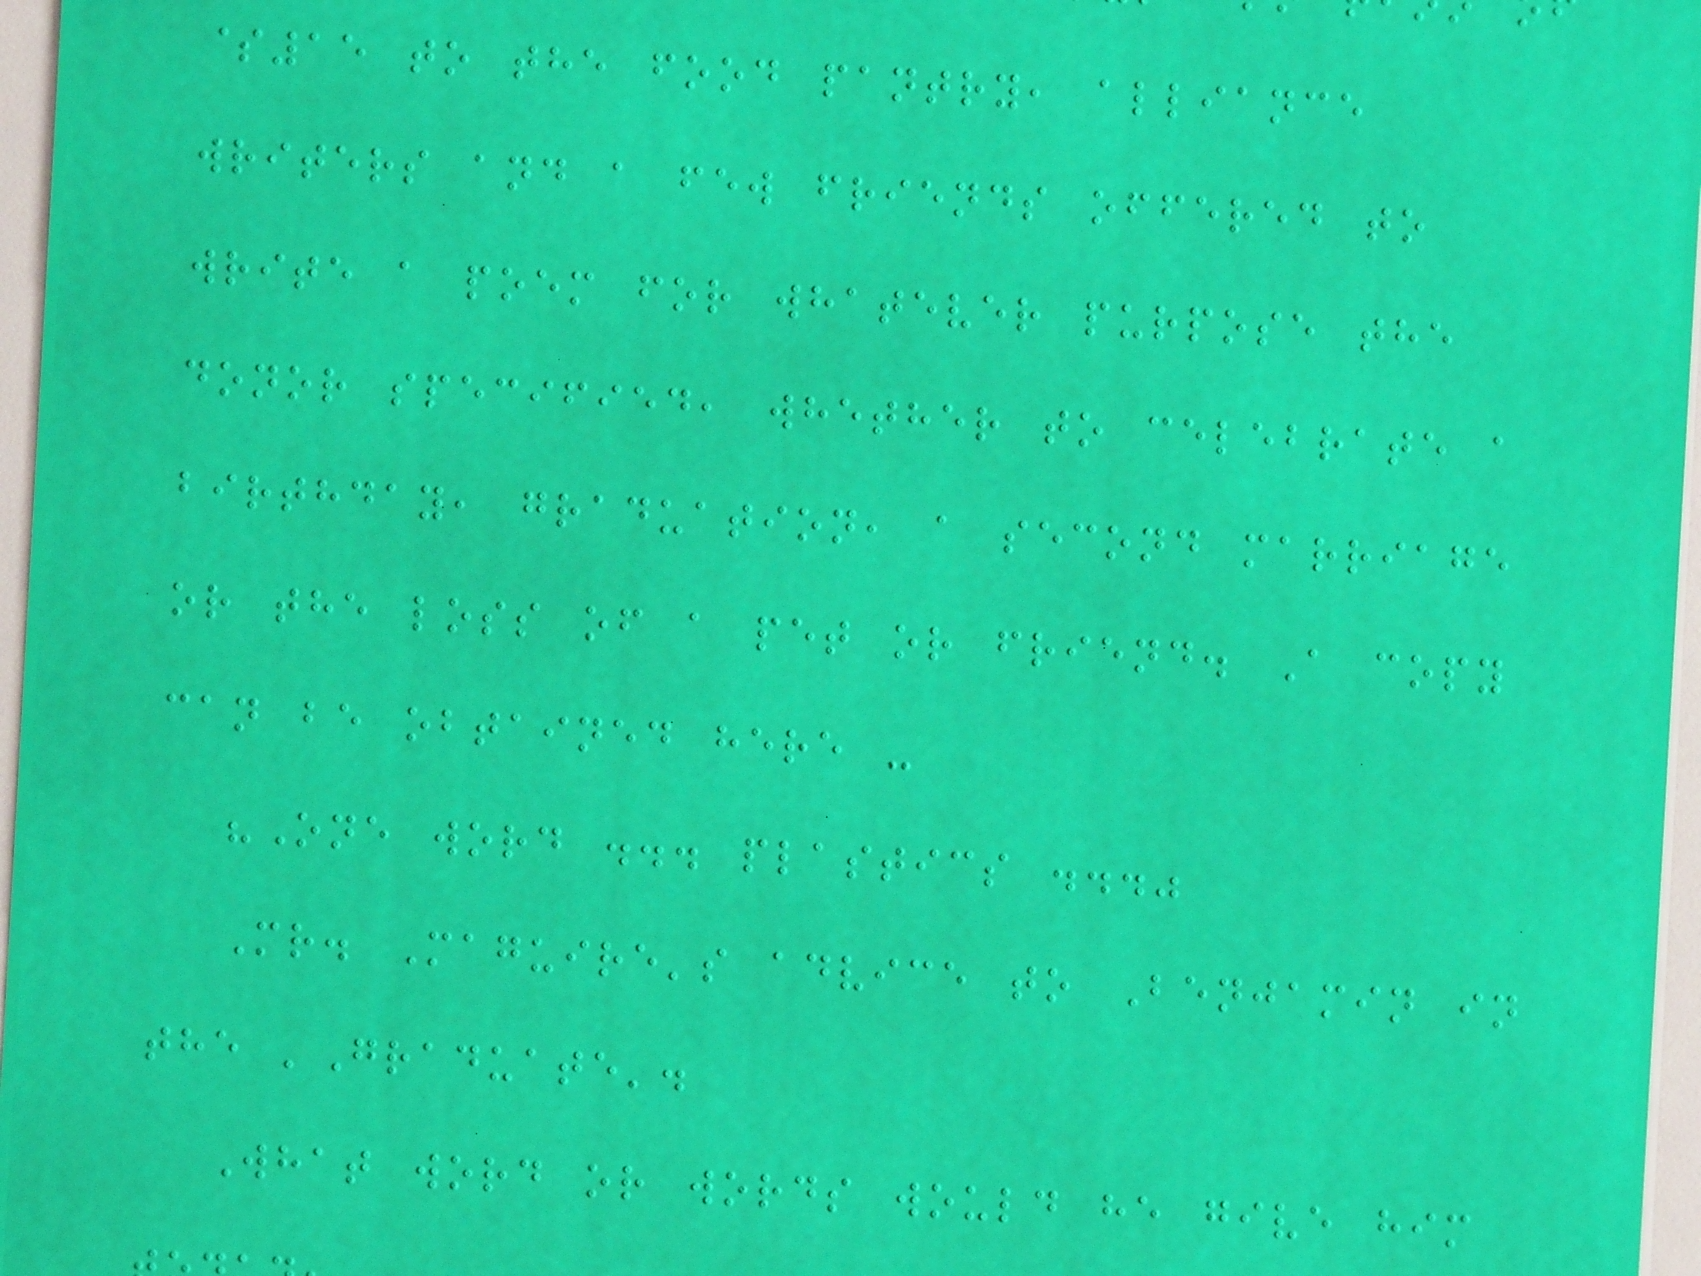$15 to the food pantry, alliance
writers and a few friends offered to
write a poem for whatever purpose the
donor specified, whether to celebrate a
birthday, graduation, a second marriage
or the loss of a pet or friend. A copy
can be obtained here -
"One word ... plastics ..."
Mr. Maguire's advice to Benjamin in
the 'Graduate'.
What word or words would he give him
